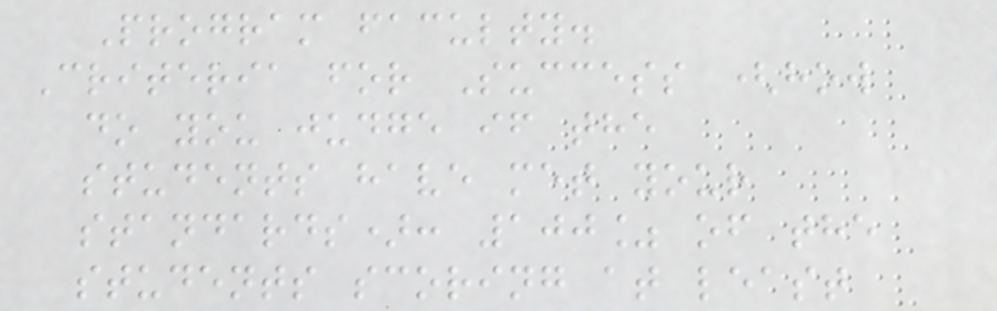Program faculty.
Criteria for Success (how
do you judge if the
students have met your
standards): 100% of the
students scoring at least
